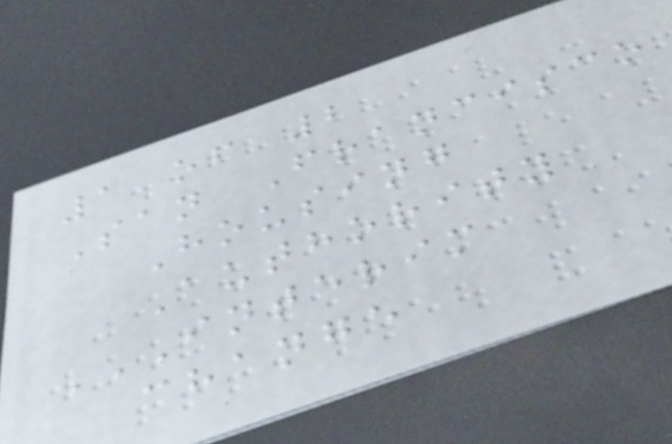1 of 2
San Francisco
Housing
Authority
INTERIM
CHANGE
